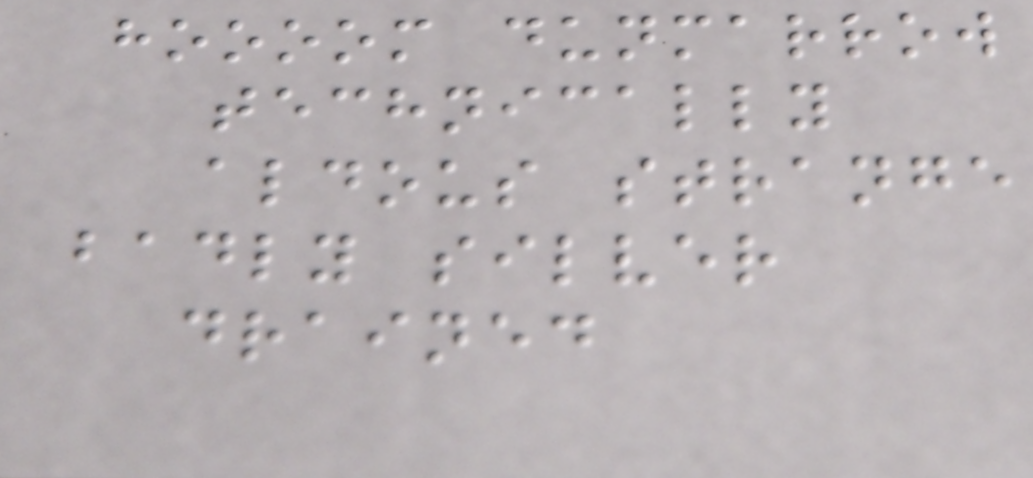hoooom dunmarrow
technically
aldous strange
badly silver
drained
